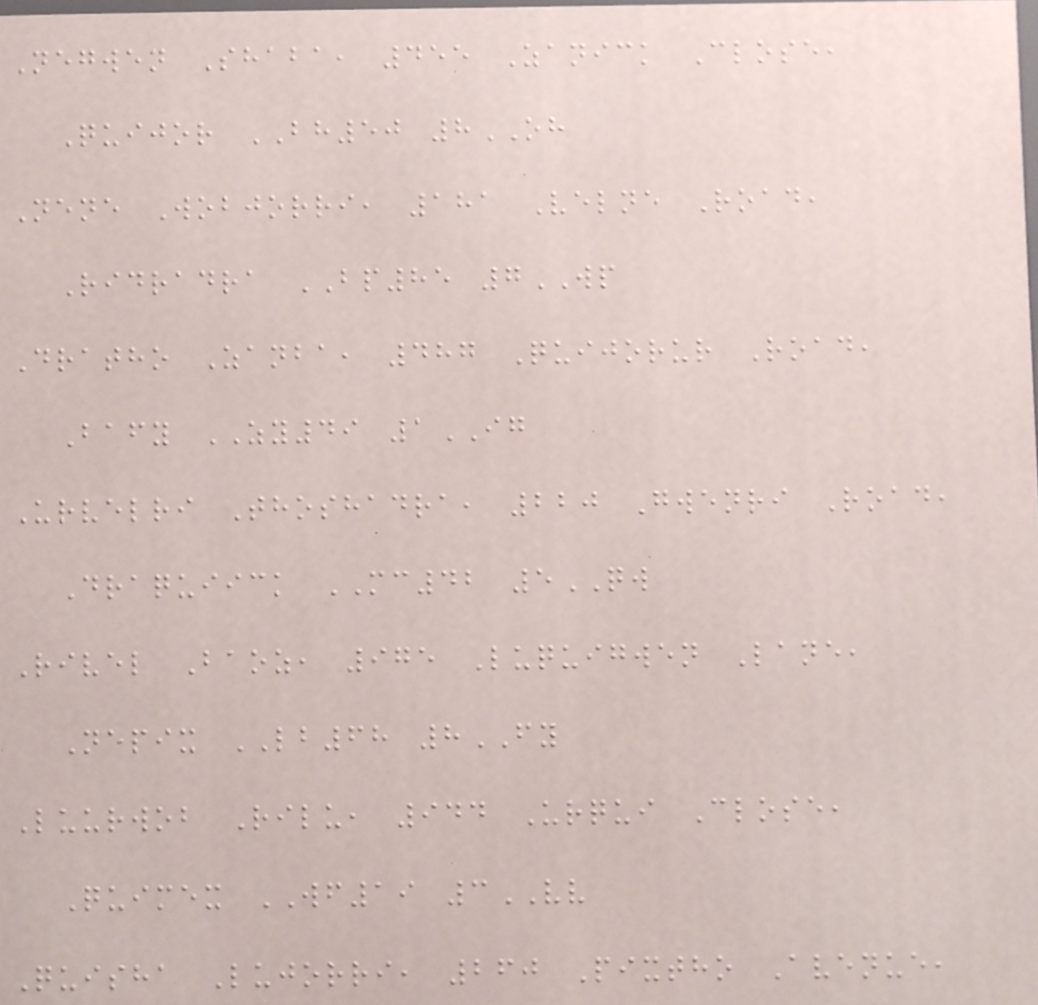Negwen Shaba, 455 Zanick Close,
Quijor BH50 8OH
Nene Wobjorri, 181 Velne Road,
Ridradra BP85 7WP
Dratho Zanba, 487 Quijorur Road,
Bafy ZY49 1IG
Urvelri Thoshadra, 220 Gwenri Road,
Draquiick MC42 5QW
Rivel Baoz, 975 Luquigwen Lane,
Nepix LB68 8FY
Luurwob Rilu, 944 Urqui Close,
Quimex WF19 3VV
Quisha Lujorri, 260 Pixtho Avenue,
